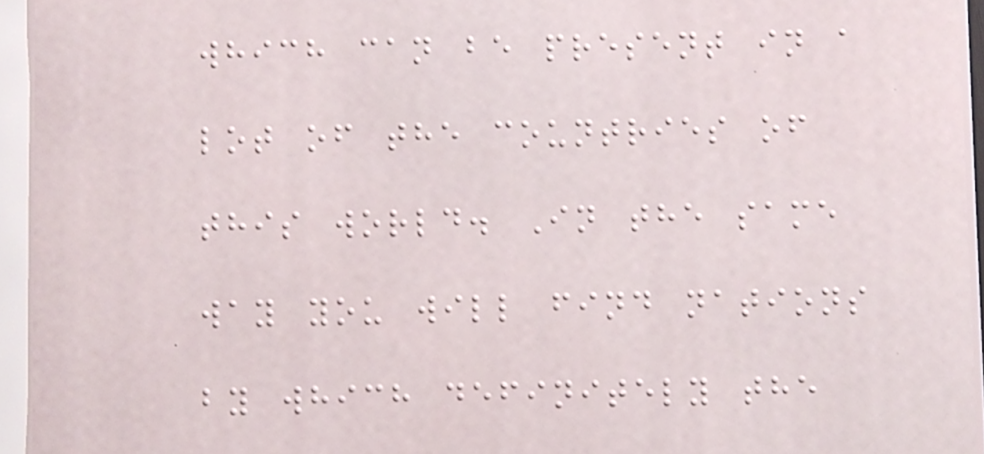which can be present in a
lot of the countries of
this world. In the same
way you will find nations
by which definitely the
